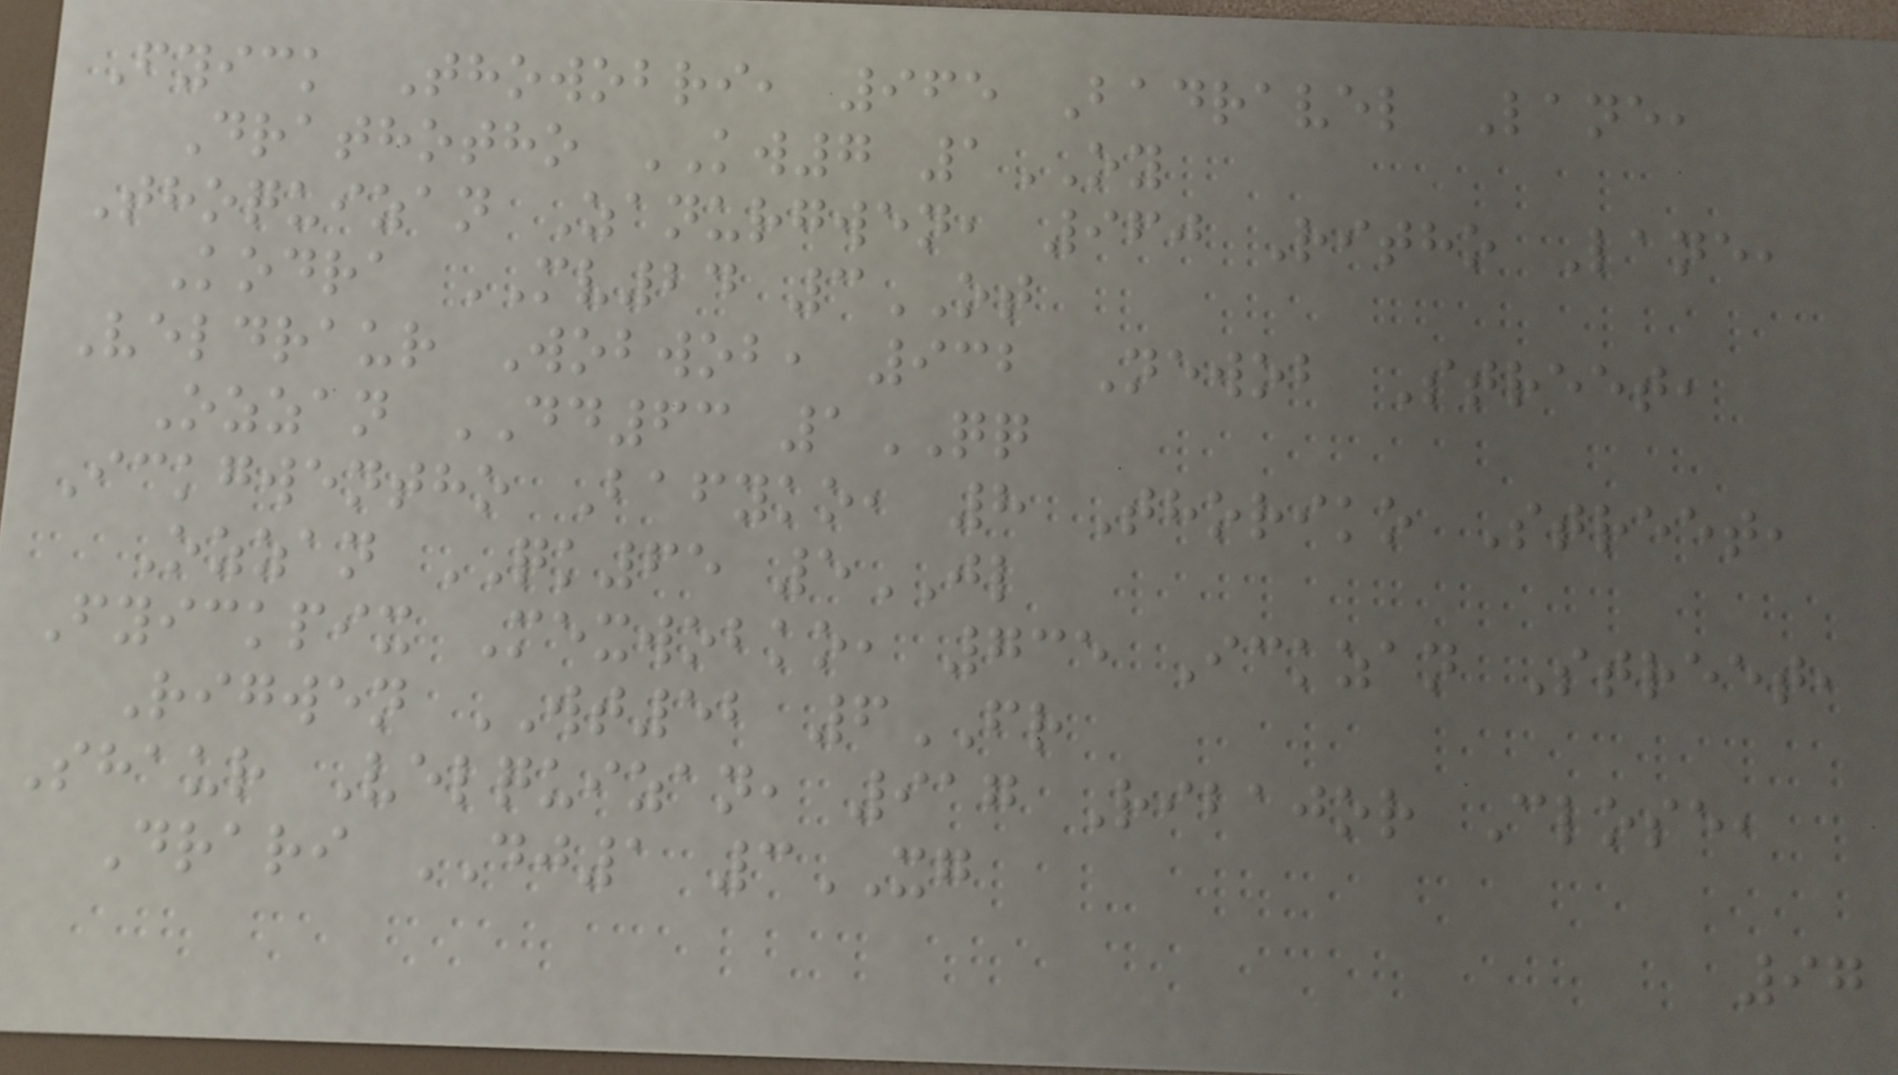Fyick Thowobri, 965 Badravel Lane,
Drathotho KW7 1OY
Thoquizan Zanurgwen, 960 Ritho Lane,
Kodra MV24 3OT
Veldraur Wobwob, 932 Newob Street,
Ozzan DD63 1QQ
Ickgwentho Bafyko, 8 Thoriko Street,
Ozzan QK65 5JL
Fyickpix Mexwobko, 735 Ickzan Street,
Rigwen WT52 6FR
Shaur Velquizan, 917 Ribajor Close,
Drari DJ1 3XG
97
